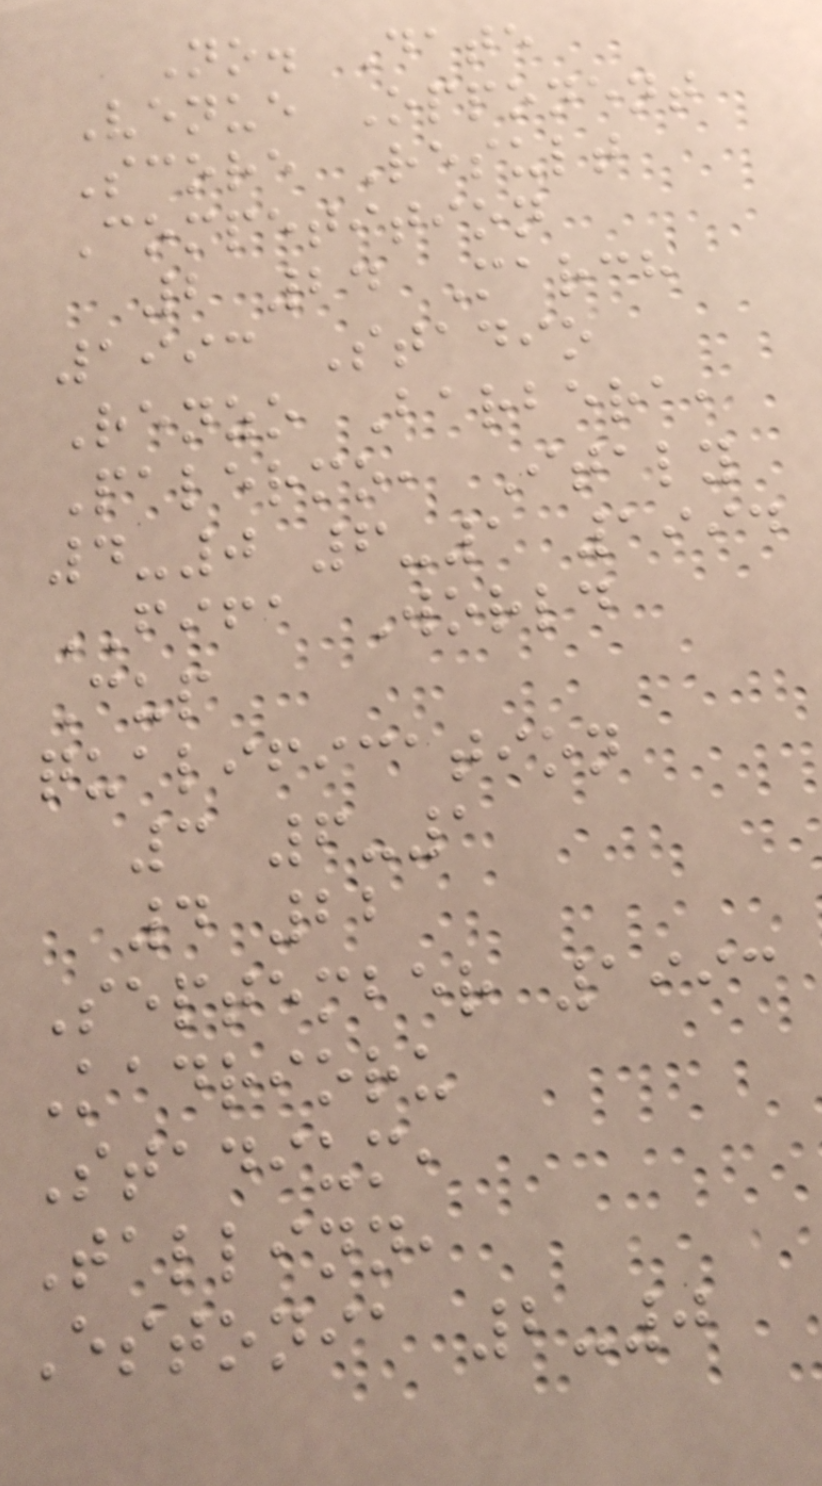No. Date
Venue Opponent
Score Result
Competition
2 24 March
1993 Stadio
Renzo Barbera,
Palermo, Italy
4-0 6-1 1994
FIFA World
Cup
qualification
3 6-1
4 22
September 1993
Kadrioru
Stadium,
Tallinn,
Estonia 2-0
